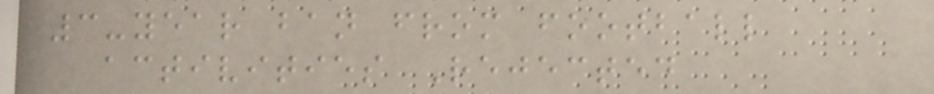3-year ban from football
activities Rejected
